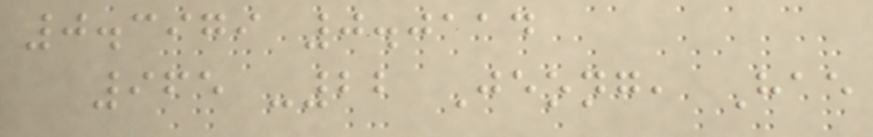0.3979 0.0114
965 -22 Jeong, Hae
